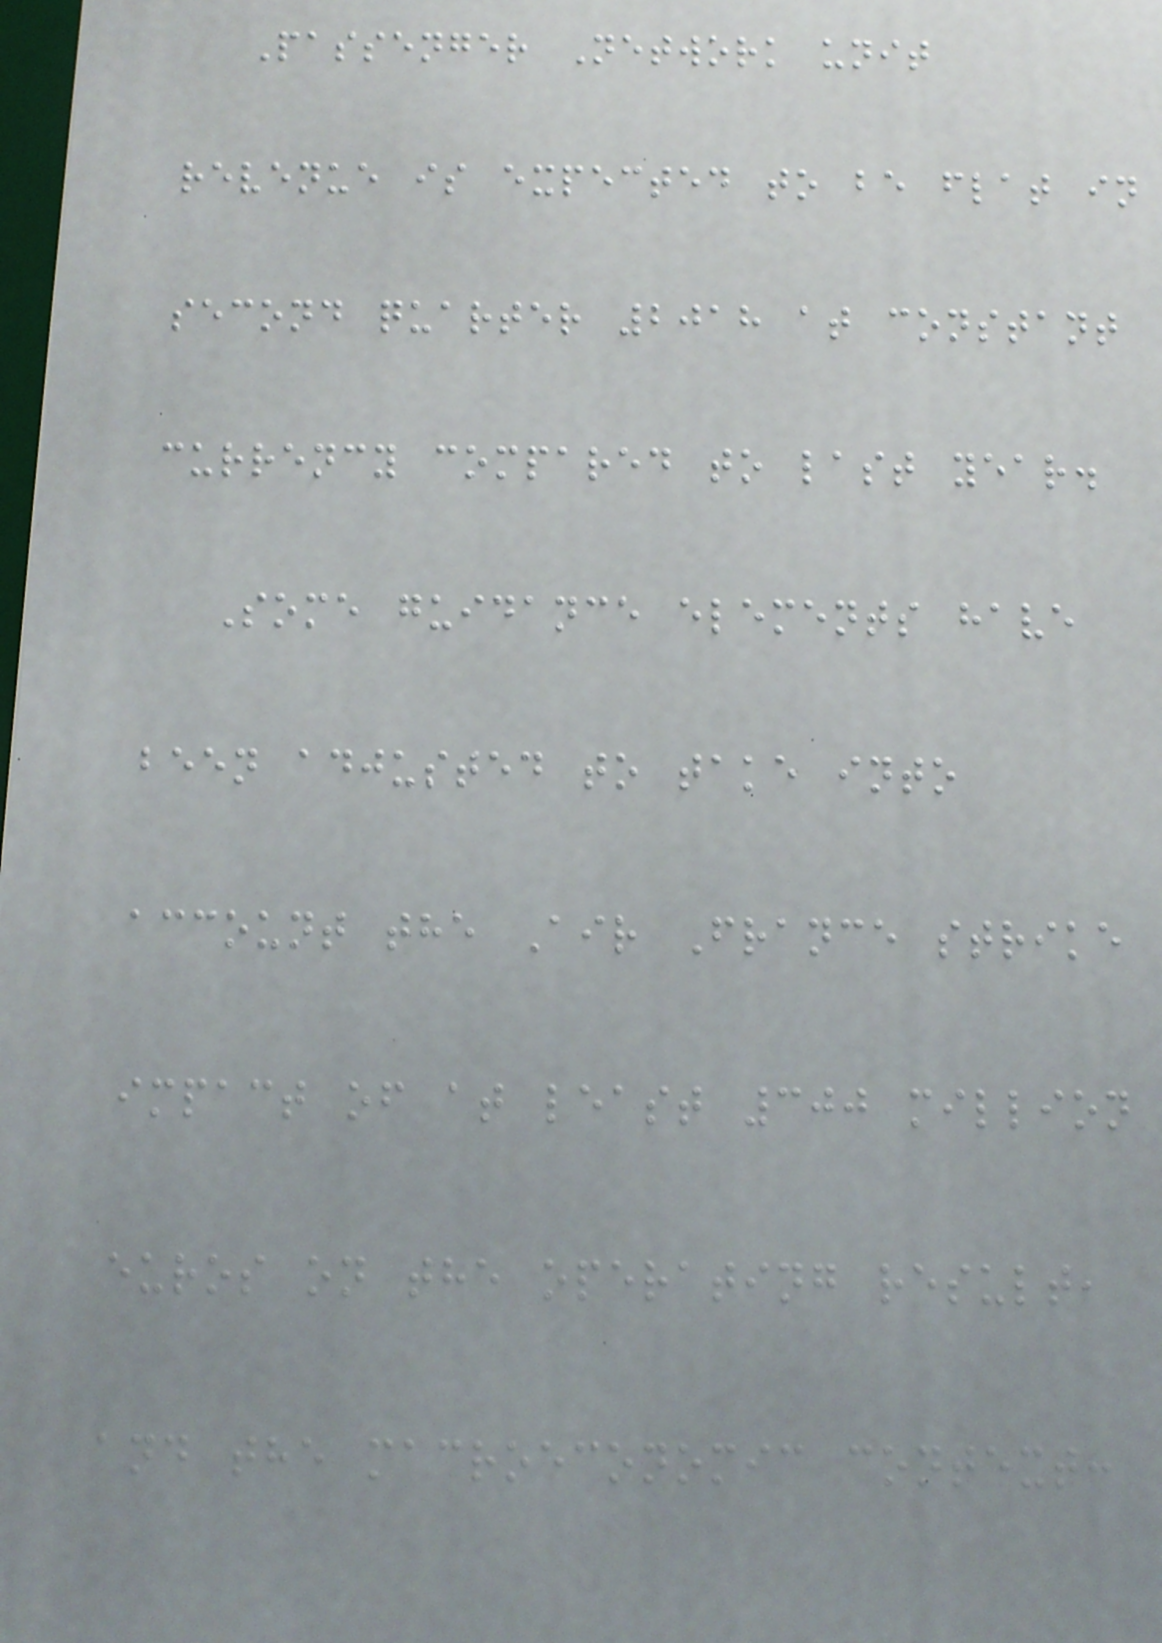Passenger Network unit
revenue is expected to be flat in
second quarter 2018 at constant
currency compared to last year.
Some guidance elements have
been adjusted to take into
account the Air France strike
impact of at least 300 million
euros on the operating result,
and the macroeconomic context:
